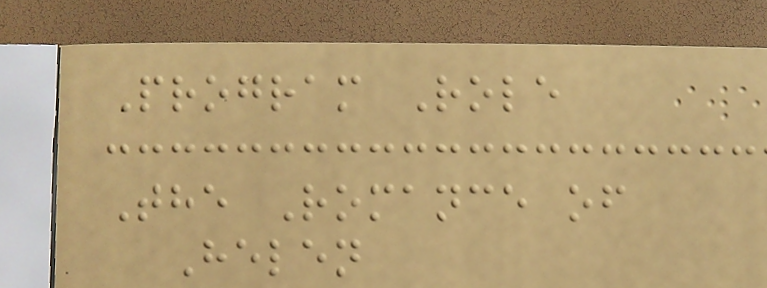Program Role
The Romance of
Helen
